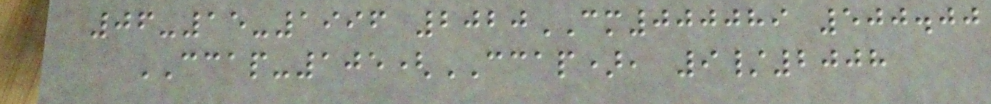06-15-1996 2020CM000089 500.00
CCAP-105(CCAP), 9/2008
